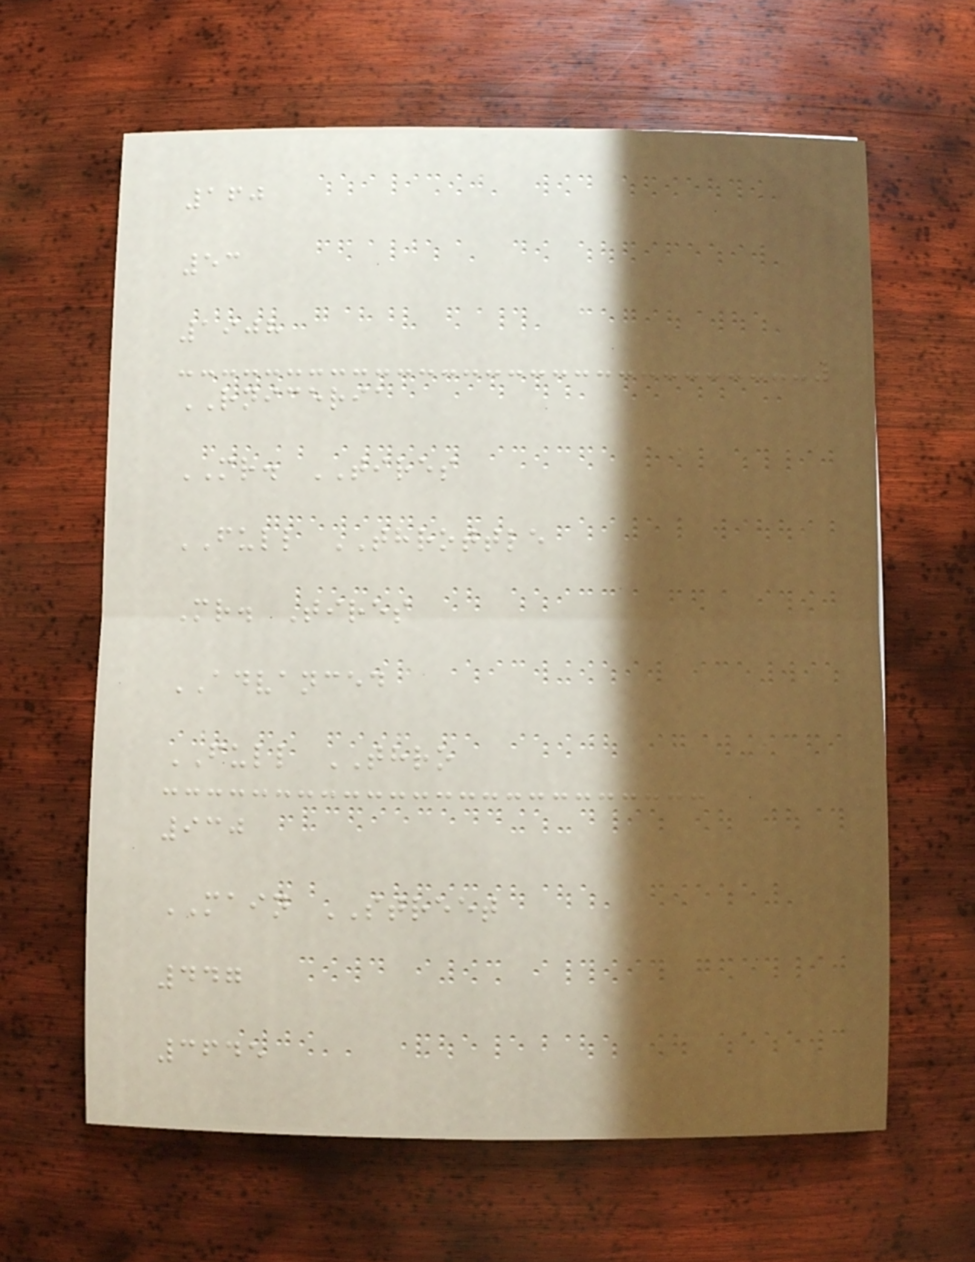160
53
1908
RNICERIA
MR. TIRES
FULL THROTTLE
Mr. Tires
ADVANCED
FULL THRO
930
MAIN STREET
447
3645
